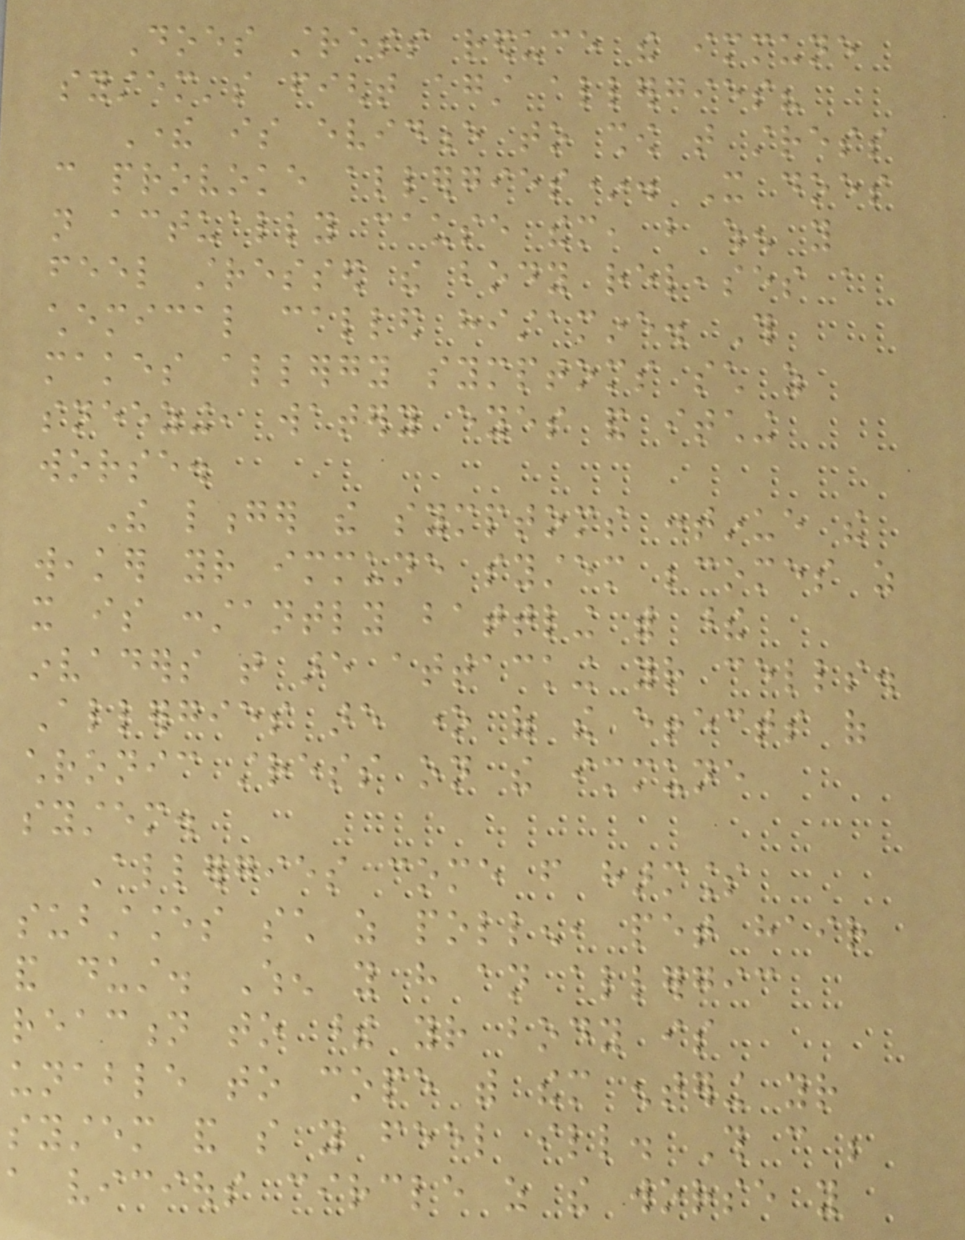Does stress reduce the immune
system's fight against allergies?
There is evidence to show that stress
can provoke allergies*. It does
not actually cause them, but when you
feel stressed the body releases a
chemical called histamine. This
makes allergy symptoms such as
sneezing, watery eyes and itching
worse.
The longer the symptoms continue the
weaker your immune system becomes as
it is constantly battling with these
invaders that are attacking your cells.
Allergies are one of the effects of
chronic stress on the immune
system.
Allergies come from harmless
substances such as pollen, pet hair
and dust. When you have an allergic
reaction to these your body is
unable to cope with them entering your
system and so you feel ill. This can be
a vicious circle as the worse you
